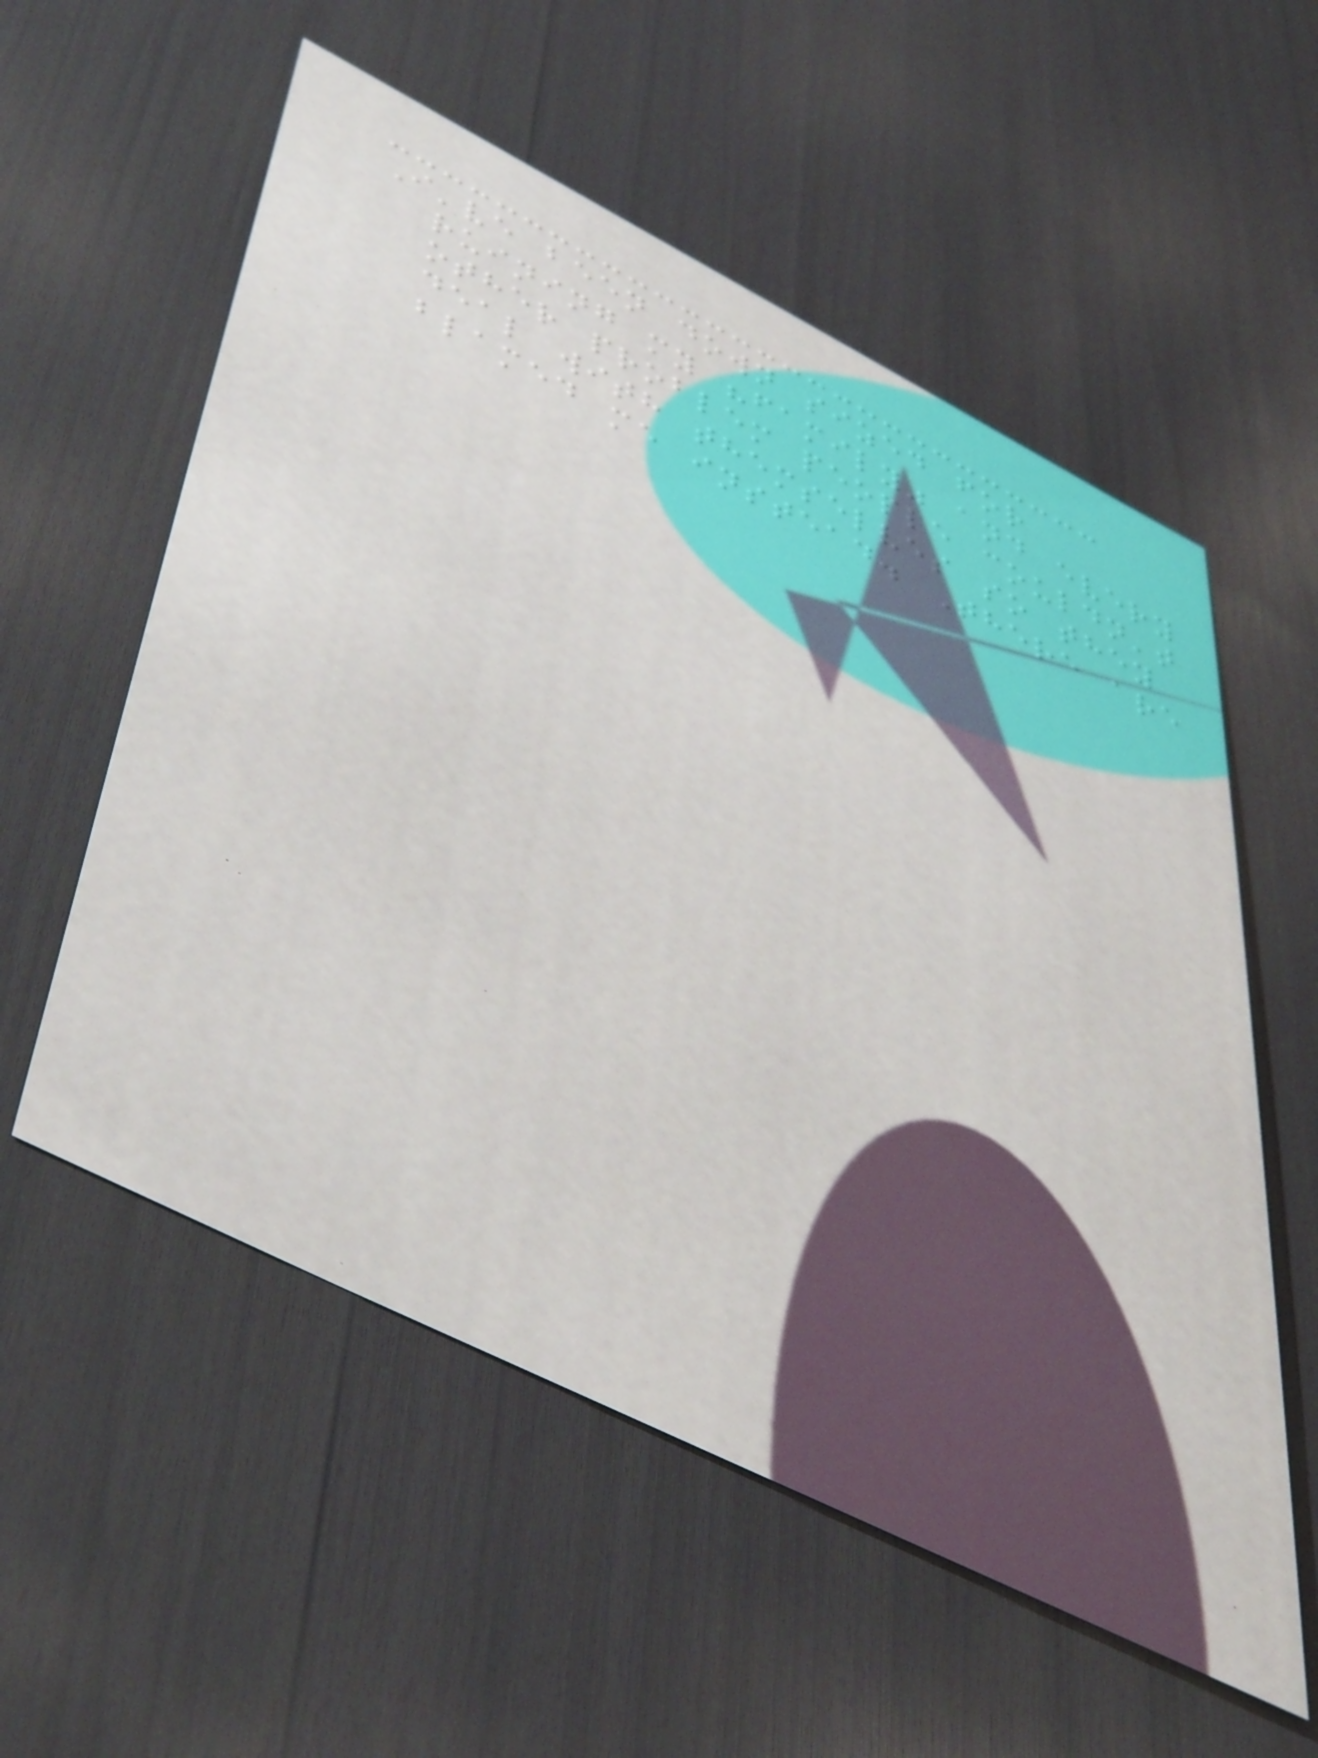I've been down sized for
ruining my "family" and every
other problem people couldn't
deal with themselves so they
blamed me instead. There are
